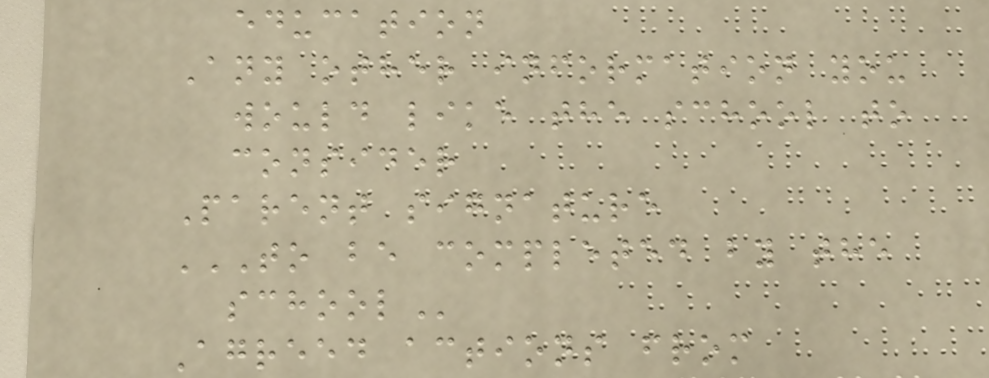education
Any other information you
would like the school to
consider
Parent signature
TO BE COMPLETED BY THE
SCHOOL
Agreed actions from
